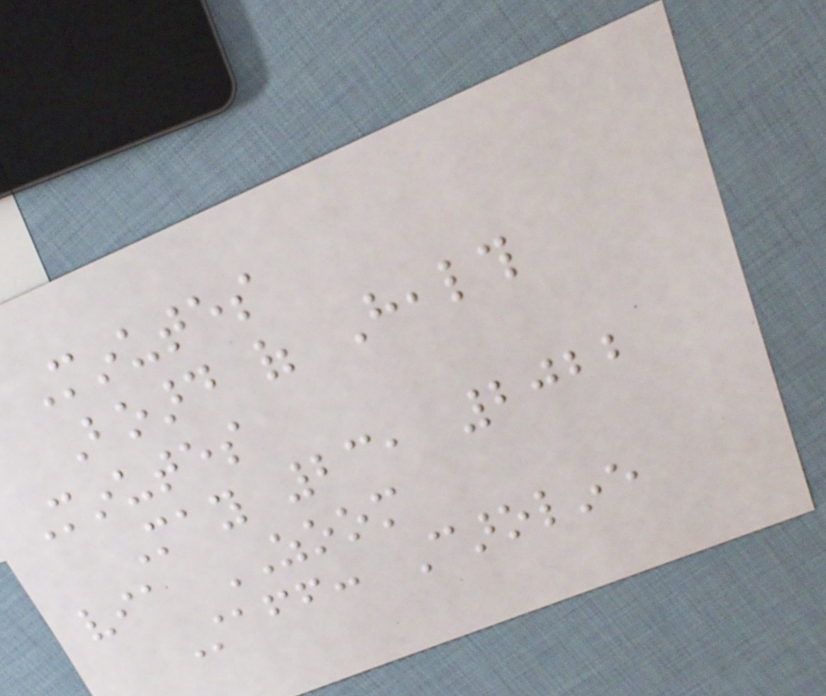Minutes
Board of Health
Minutes
May 23, 2022
via ZOOM
Staff: Caroline
